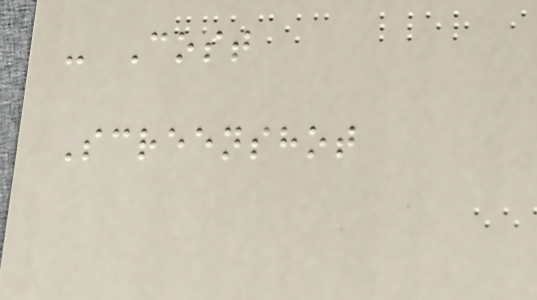- Cost
Screenshot
